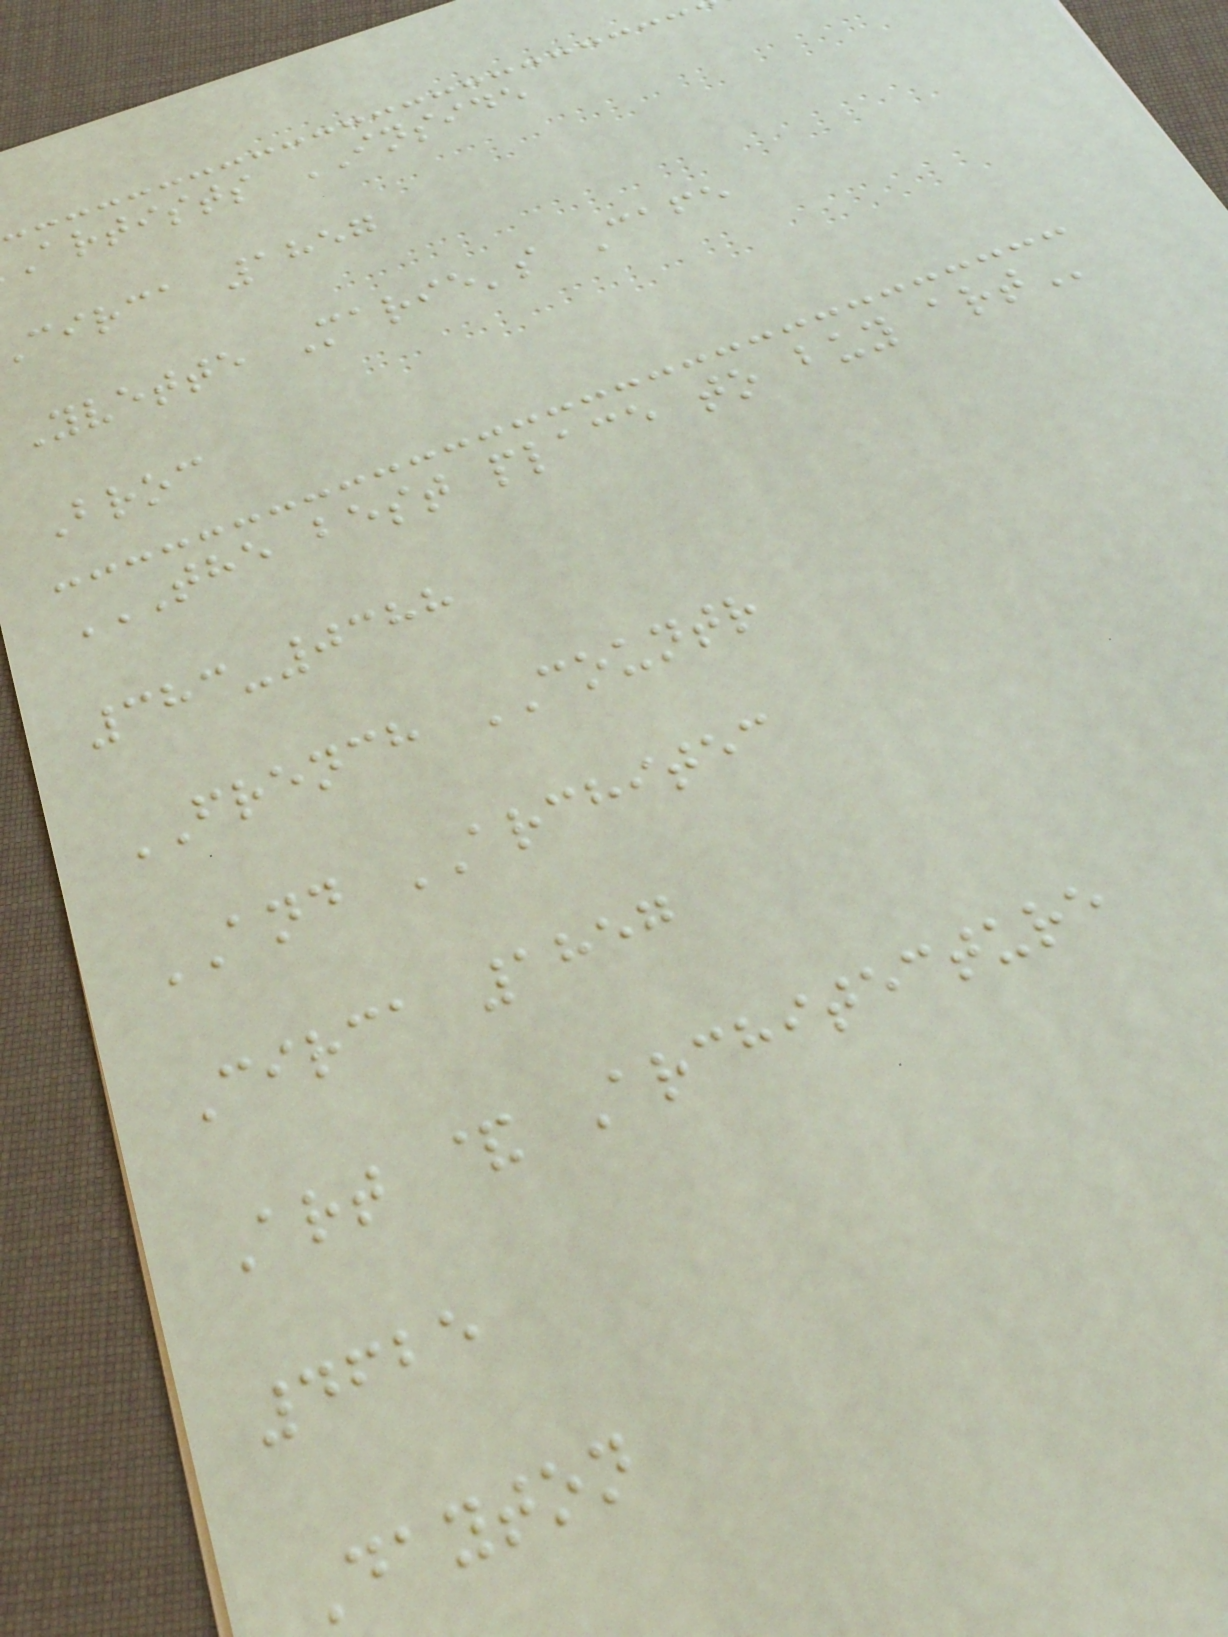artists INSIDE
circa 1857
Yvette Marie's Cafe
Broc
THE BEST PLACE TO BUY ART
383-0388
FRENCH COUNTR
AND ARCHITEC
Circa 1857
Art & Architecture
4625
Dayton
